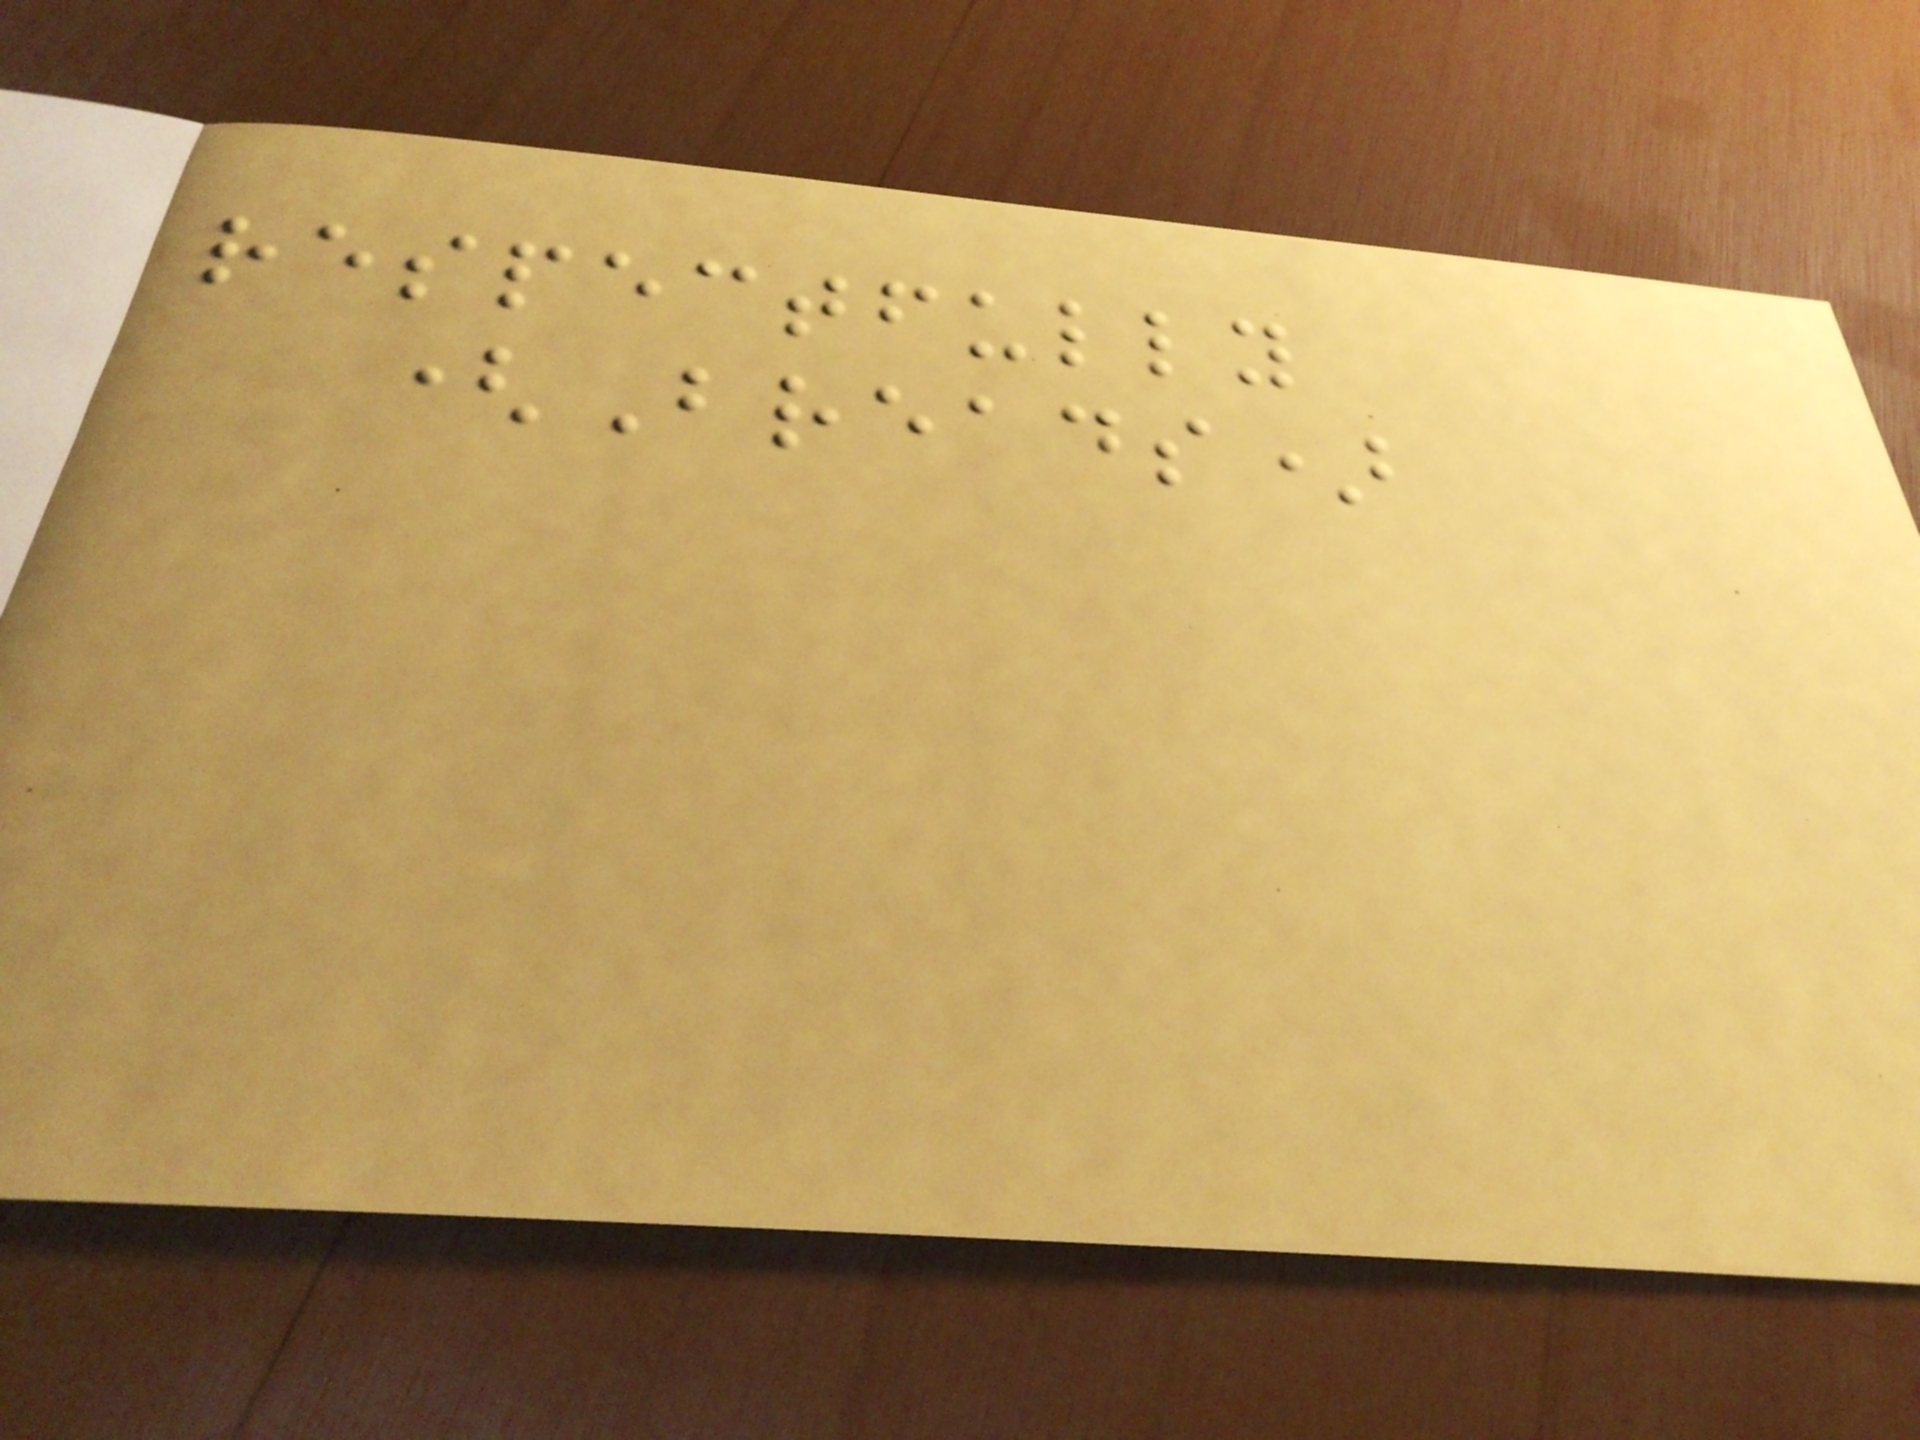respectfully
(Breads)
